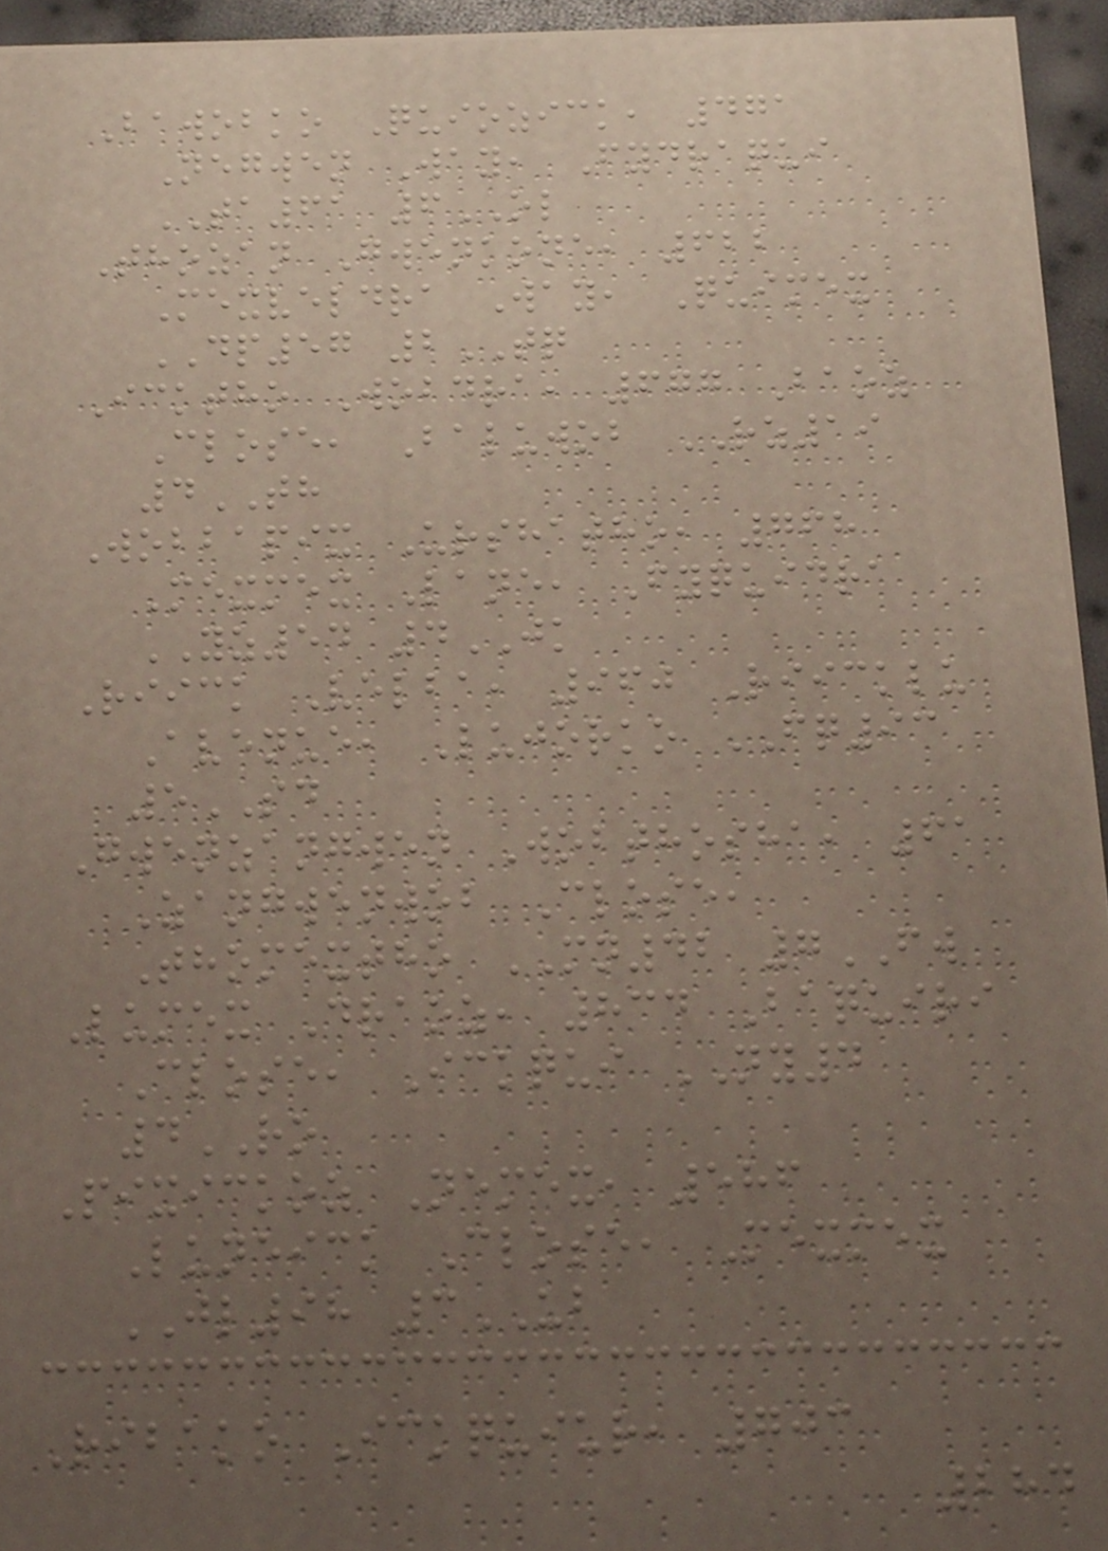Bawobko Quiozick, 471
Negwen Way, Fydraqui
TA61 6OL
Thozan Gwenkone, 622
Mexveldra Way, Quimex
DP57 2TQ
Icktho Wobdra, 677 Baoz
Close, Baluwob RZ19
4TH
Wobbapix Urshatho, 768
Mexmex Lane, Fyquidra
YZ54 4JK
Riick Velba, 960 Riicklu
Avenue, Lujorko FQ93
5SD
Gwenzangwen Wobthosha, 61
Zangwenwob Close,
Thomextho MN42 7FW
Lumex Draoz, 834 Baquiri
Close, Ickqui NY4
4RO
Pixickoz Nemex, 586
Luneick Close, Mexmex
JL98 3UB
Ribako Ickquiur, 703
284
